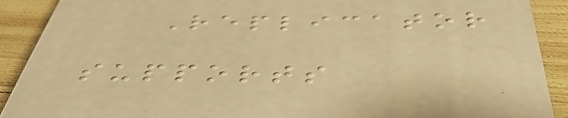Replicator
supports
